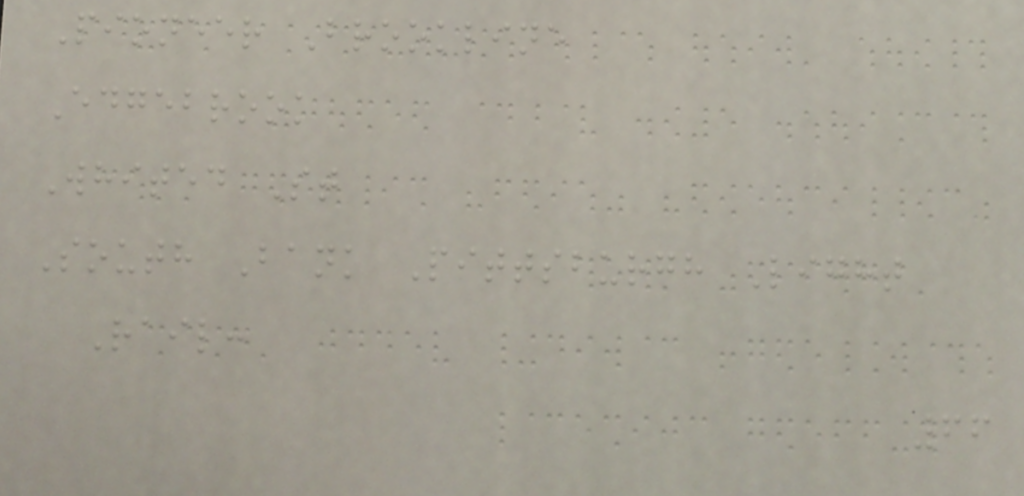Pioneer Brookline
Edgebrook
Whited St
South Bank Pittsburgh Light
Rail:
66
